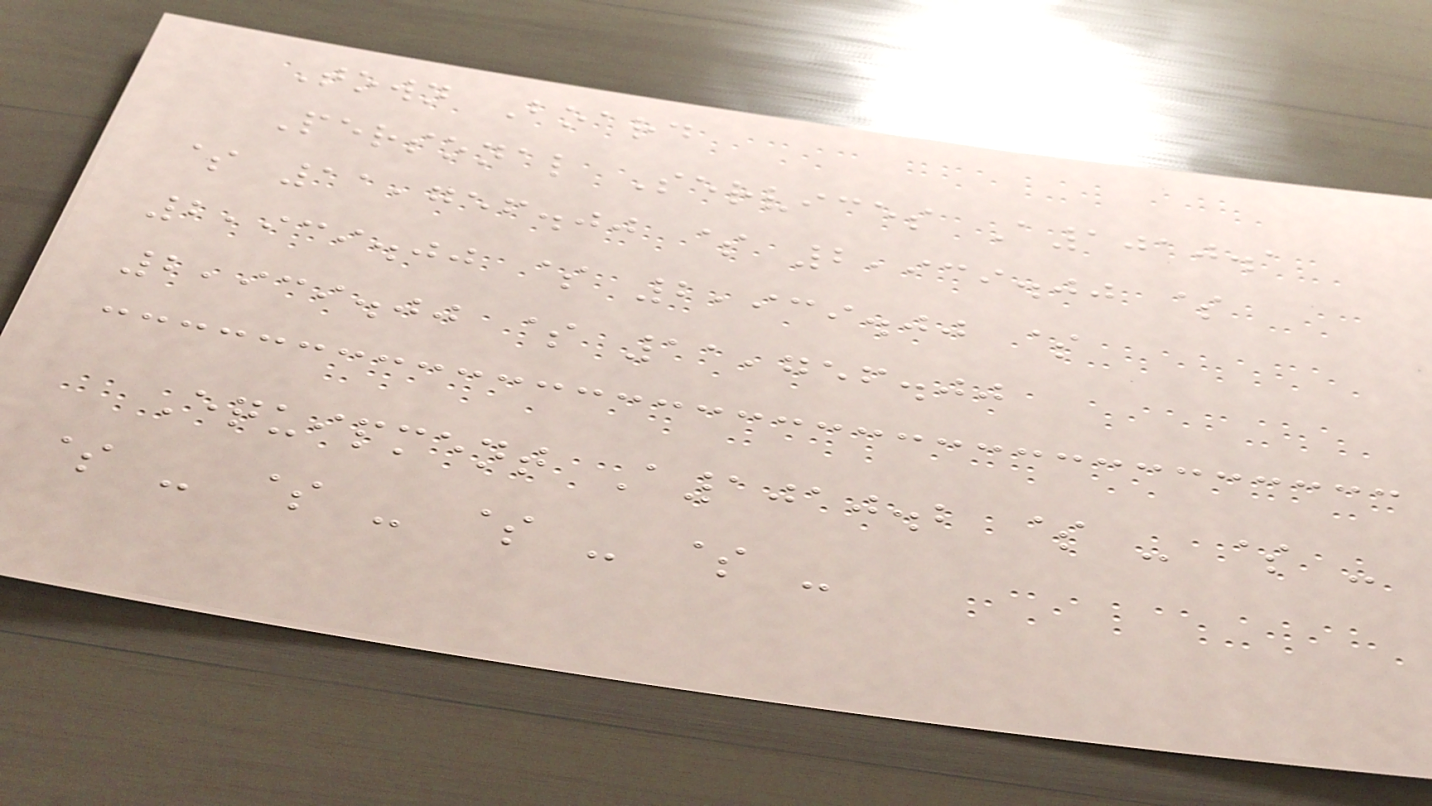Town Board
Personal Services A1010.1
$ 11,756.00 $ 2,939.00 $
2,939.00 $ 2,939.00 $
2,939.00 $ 11,756.00
Equipment A1010.2 $ - $ -
$ - $ - $ - $ -
